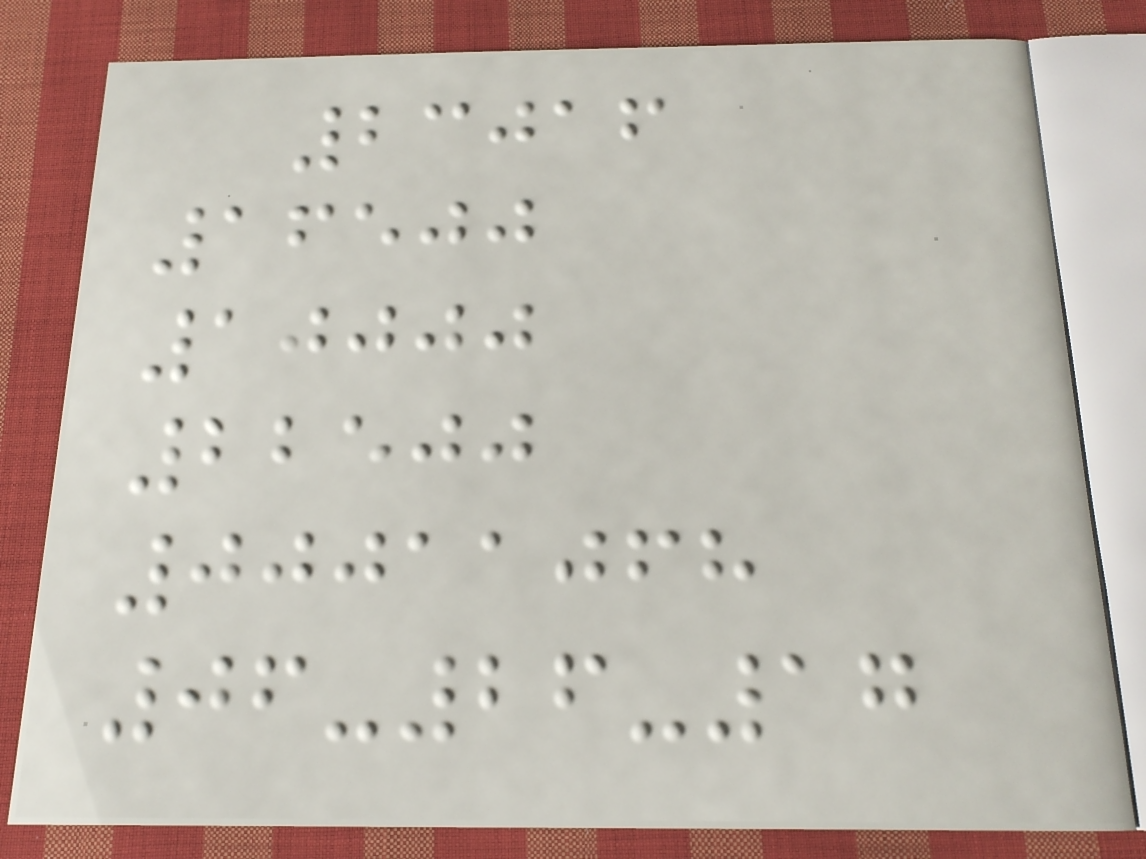23016
16500
10000
22500
00011068
06-26-17
